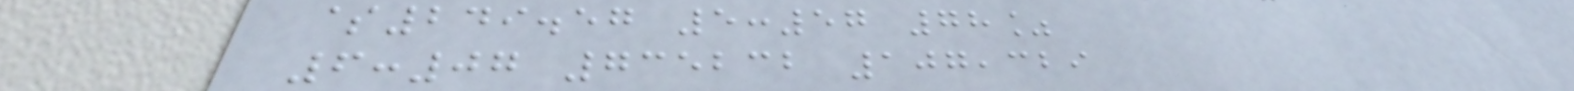$249.57 5:57 78%
6:07 735232 107,329
